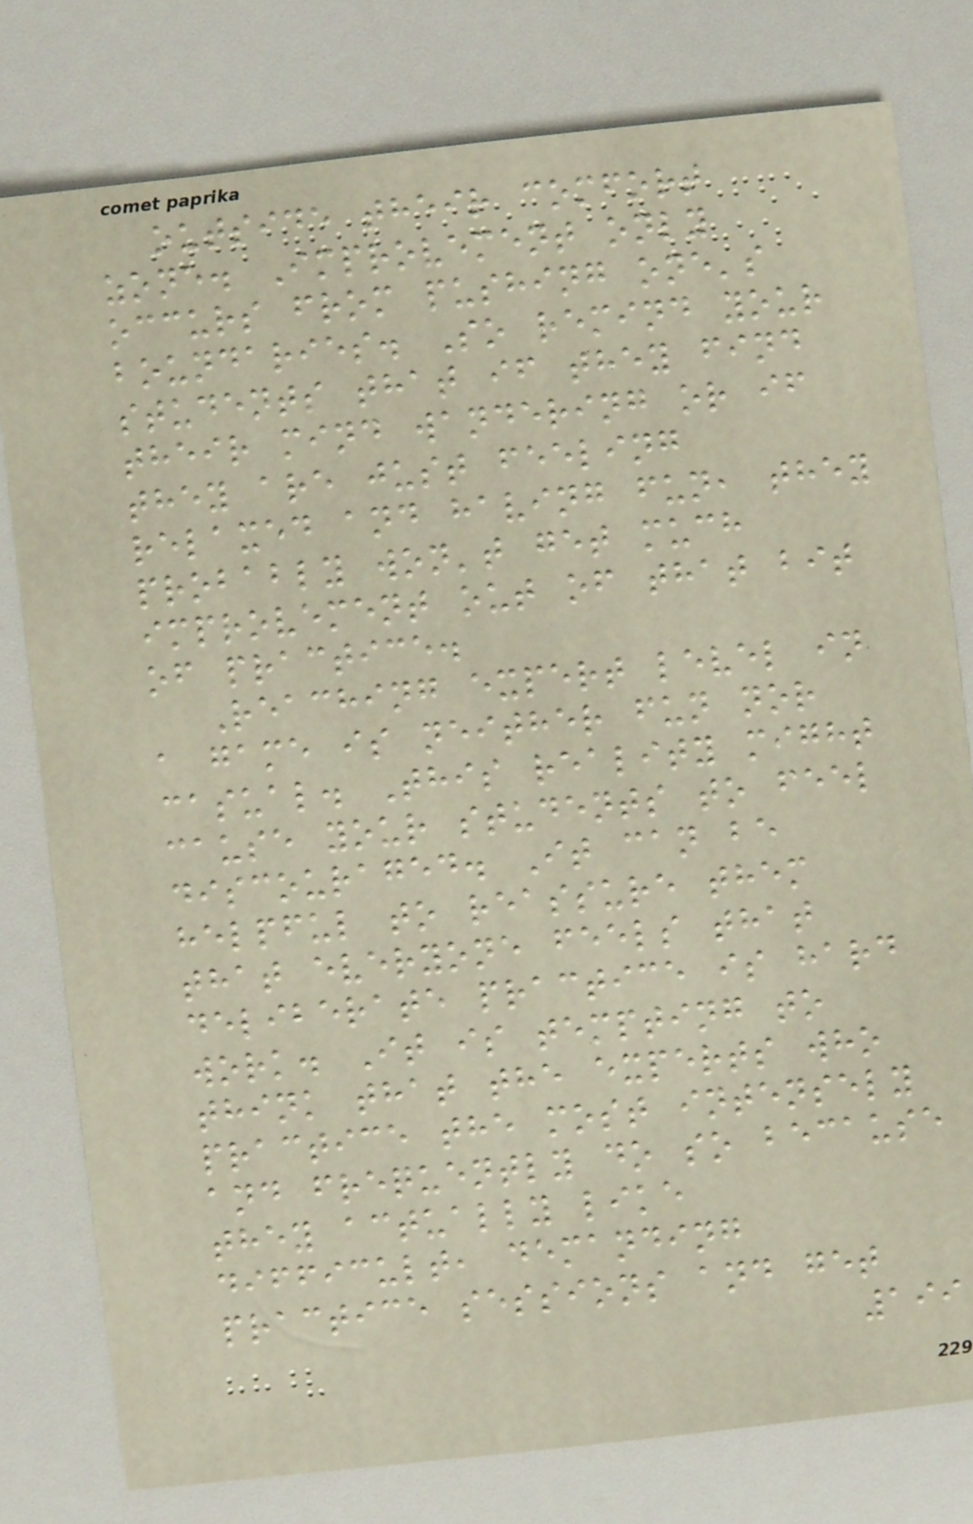outside their comfort
zone. Improvement only
occurs from pushing one's
boundaries. So remind your
students that if they find
their mind wandering or if
they are just feeling
relaxed and having fun, they
probably won't get much
improvement out of that bit
of practice.
Reaching expert level in
a game is neither fun nor
casual. This reality might
cause your students to feel
discouraged. It can be
helpful to reassure them
that everyone feels that
deliberate practice is hard
work. It is tempting to
think that the experts who
practice the most intensely
and frequently do so because
they actually like
difficult, demanding
practice sessions and get
199
